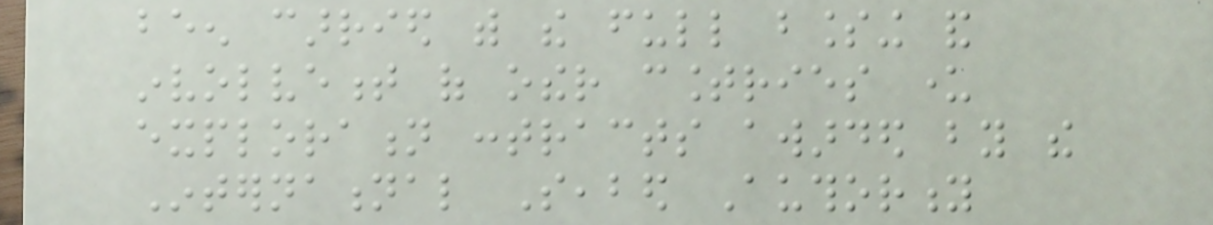been carried with the full blessing and
involvement of other countries under
exploration contracts awarded by the
International Seabed Authority
